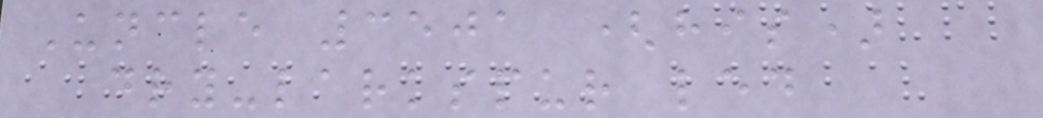Uncle 3501 (his)
dry-larkspur led
